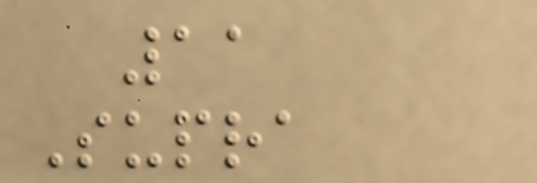11
Supra
